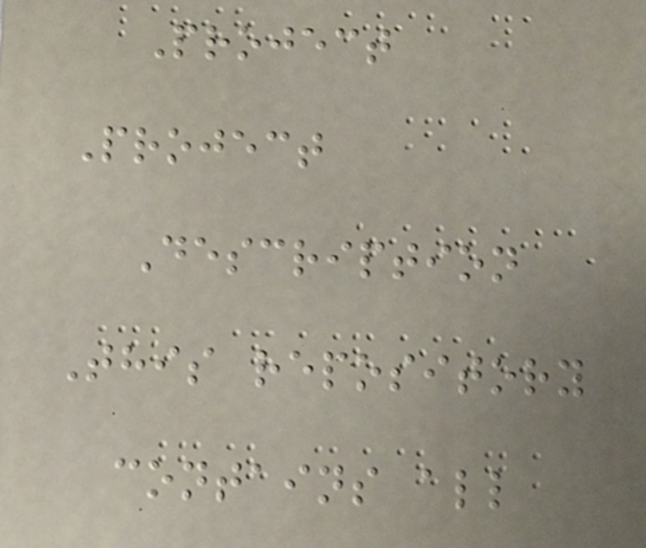Project
Project
Description
This repository
contains all
